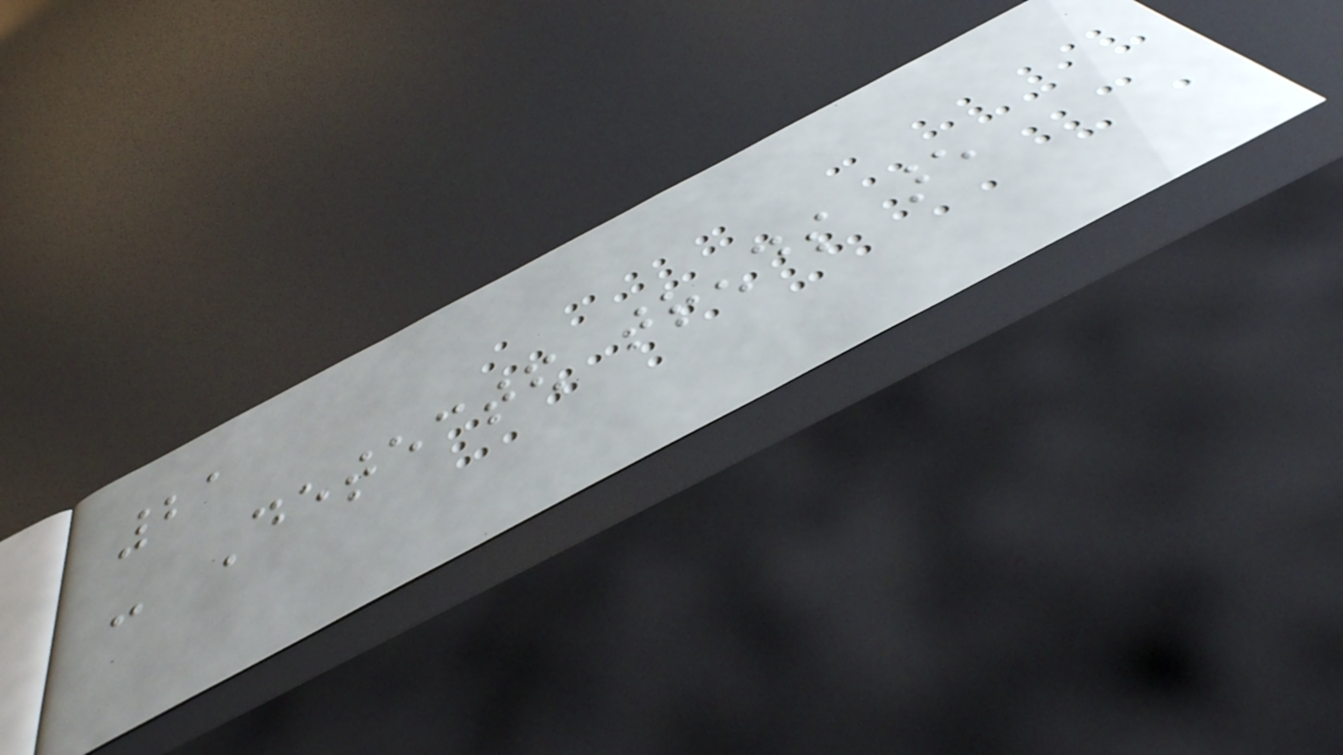21
- Detected trends are
